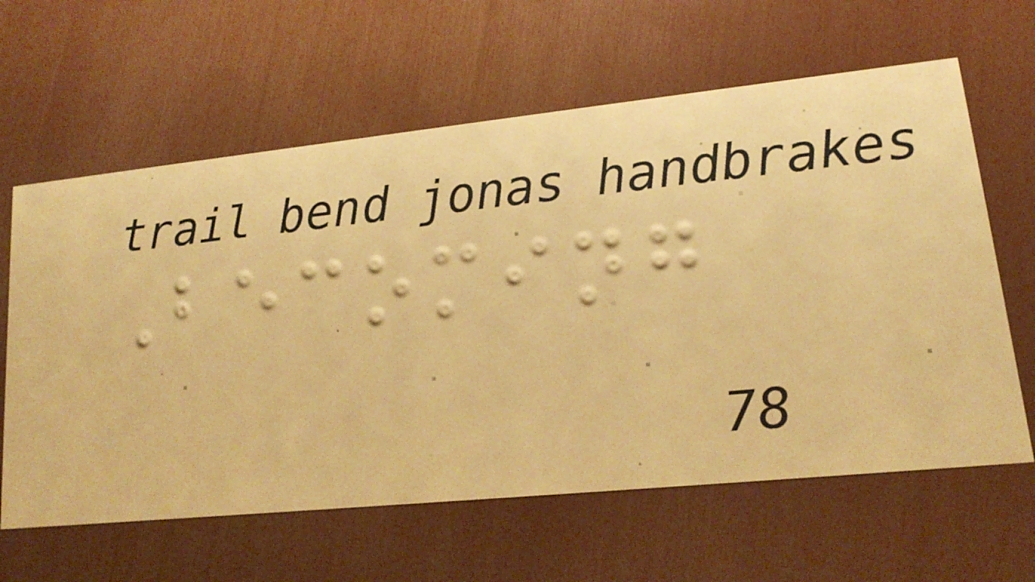Becoming
